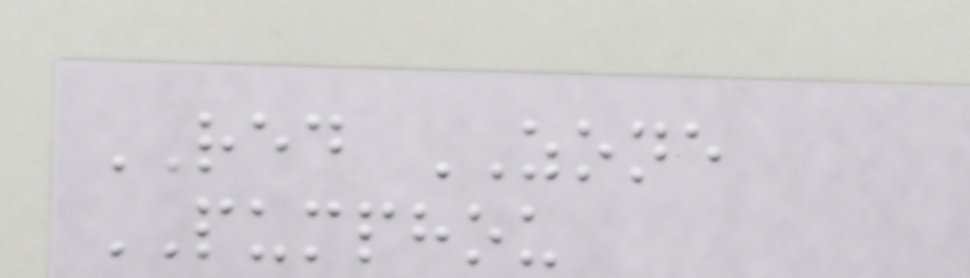RED ZONE
PUMPHOU
